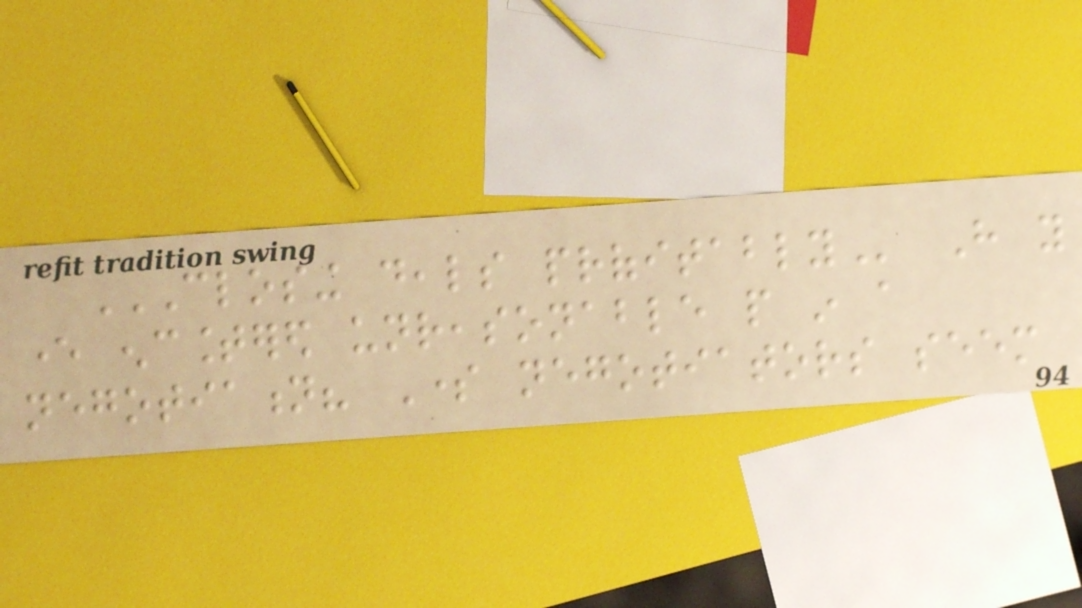CLOSING DEALS PROFITABLY Have you
ever encountered unreasonable people in a
negotiation? Some negotiators seem
